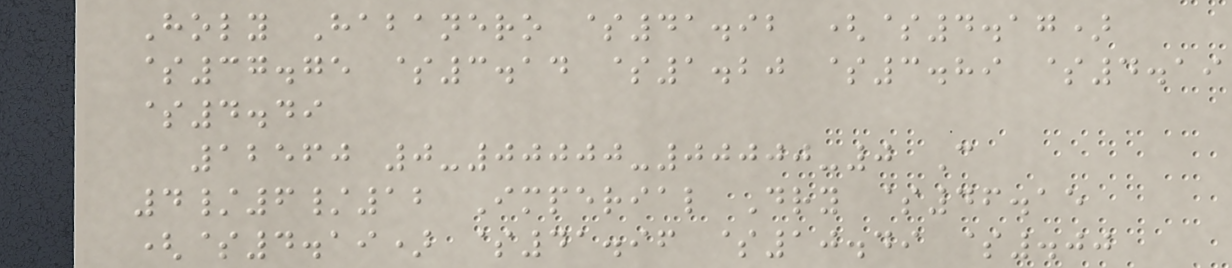Holy Habanero $41.92 ($4.17)
$37.75 $3.14 $1.20 $3.89 $4.19
$4.49
12560 0-00000-00000-0 C
4/6/12 Imperial Dry $46.15
($4.19) $41.96 $10.49 $.00
